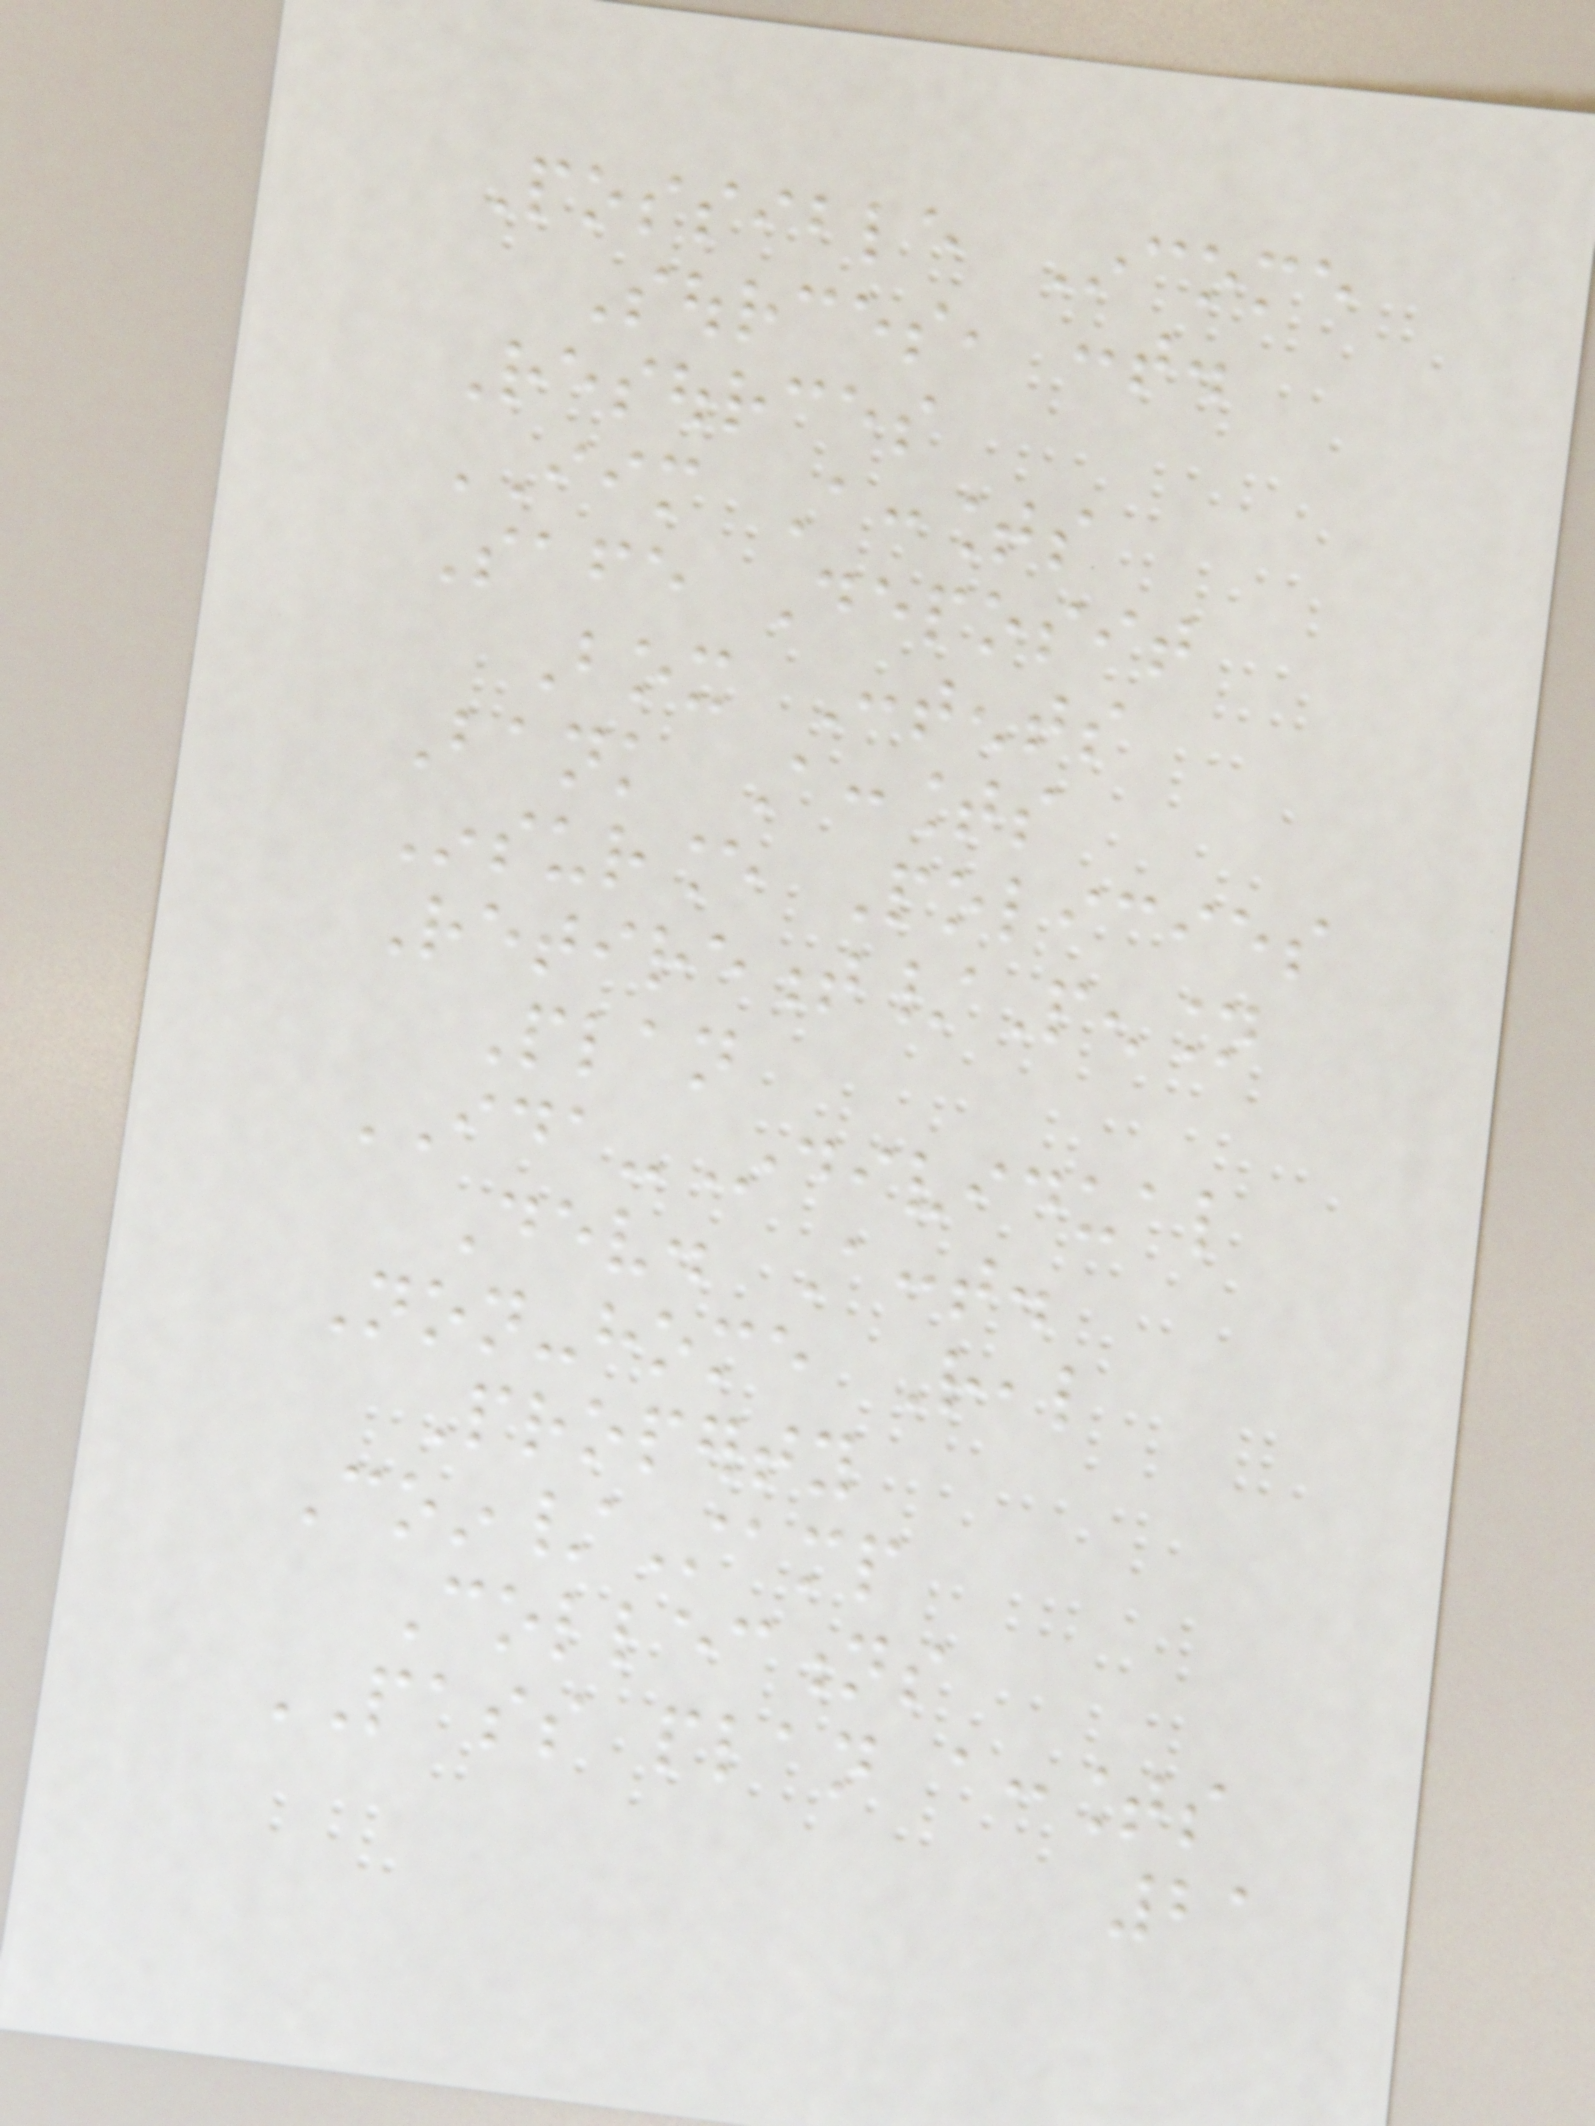Possible Income
Sources, cont.
Resources
IIM Accounts
Safe Deposit
Box Contents
Bank Accounts
Insurance Policies
Retirement/Pension
Plan
IDA-Individual
Dev. Acct.
Non-home Real
Property
Coin/Stamp
Collections
PASS plan accounts
21
